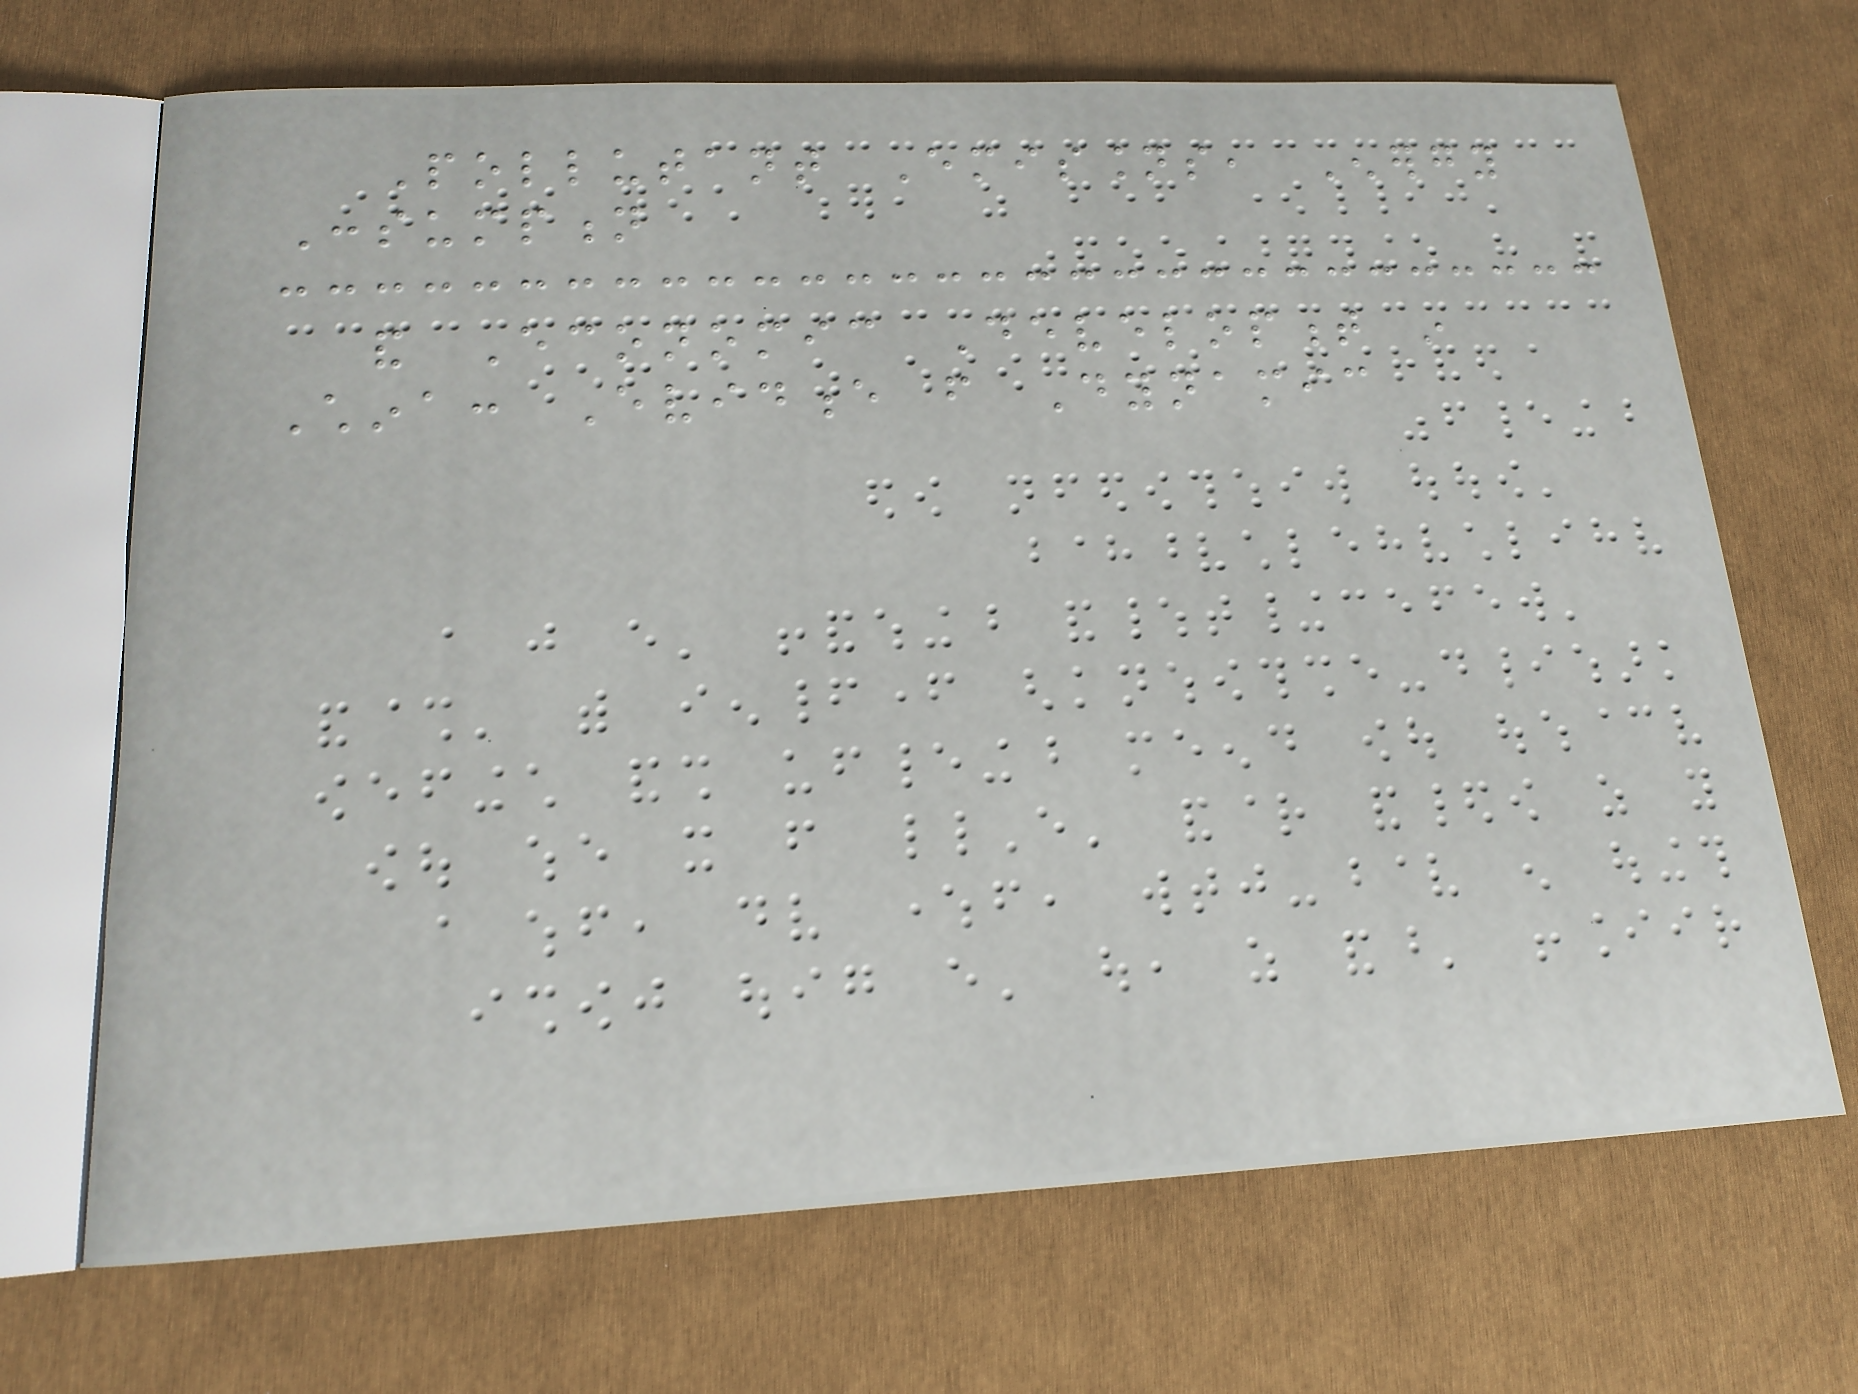Pollutant Emissions, Energy
Consumption
and Economic Development in
China: Evidence from Dynamic
